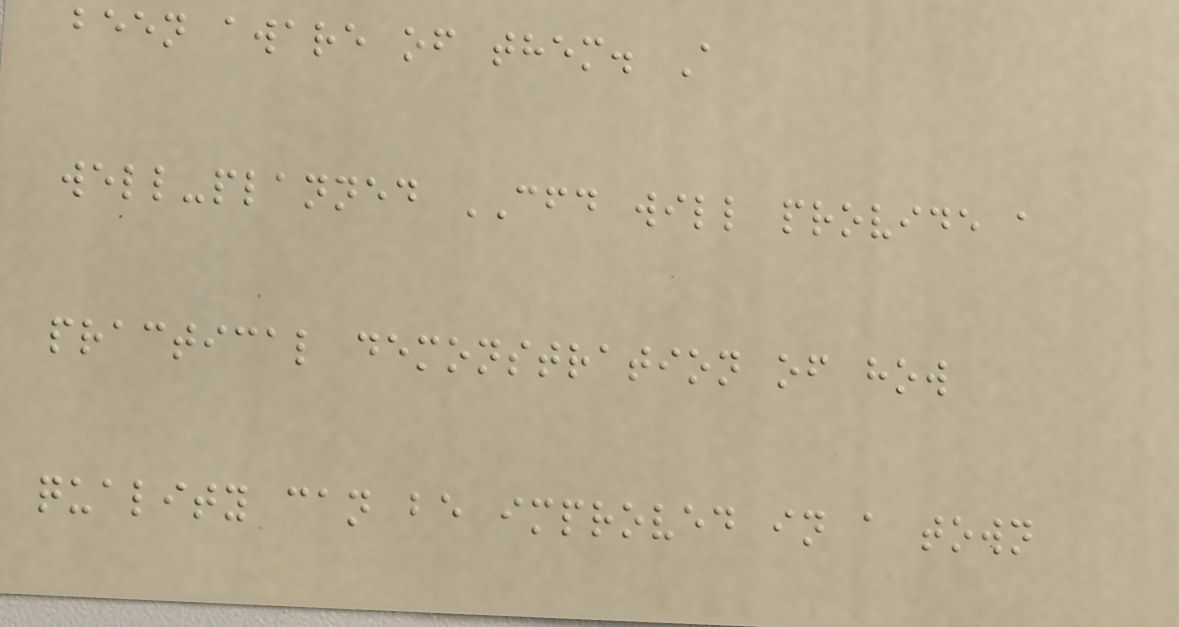been aware of them. A
well-planned CFD will provide a
practical demonstration of how
quality can be improved in a town
